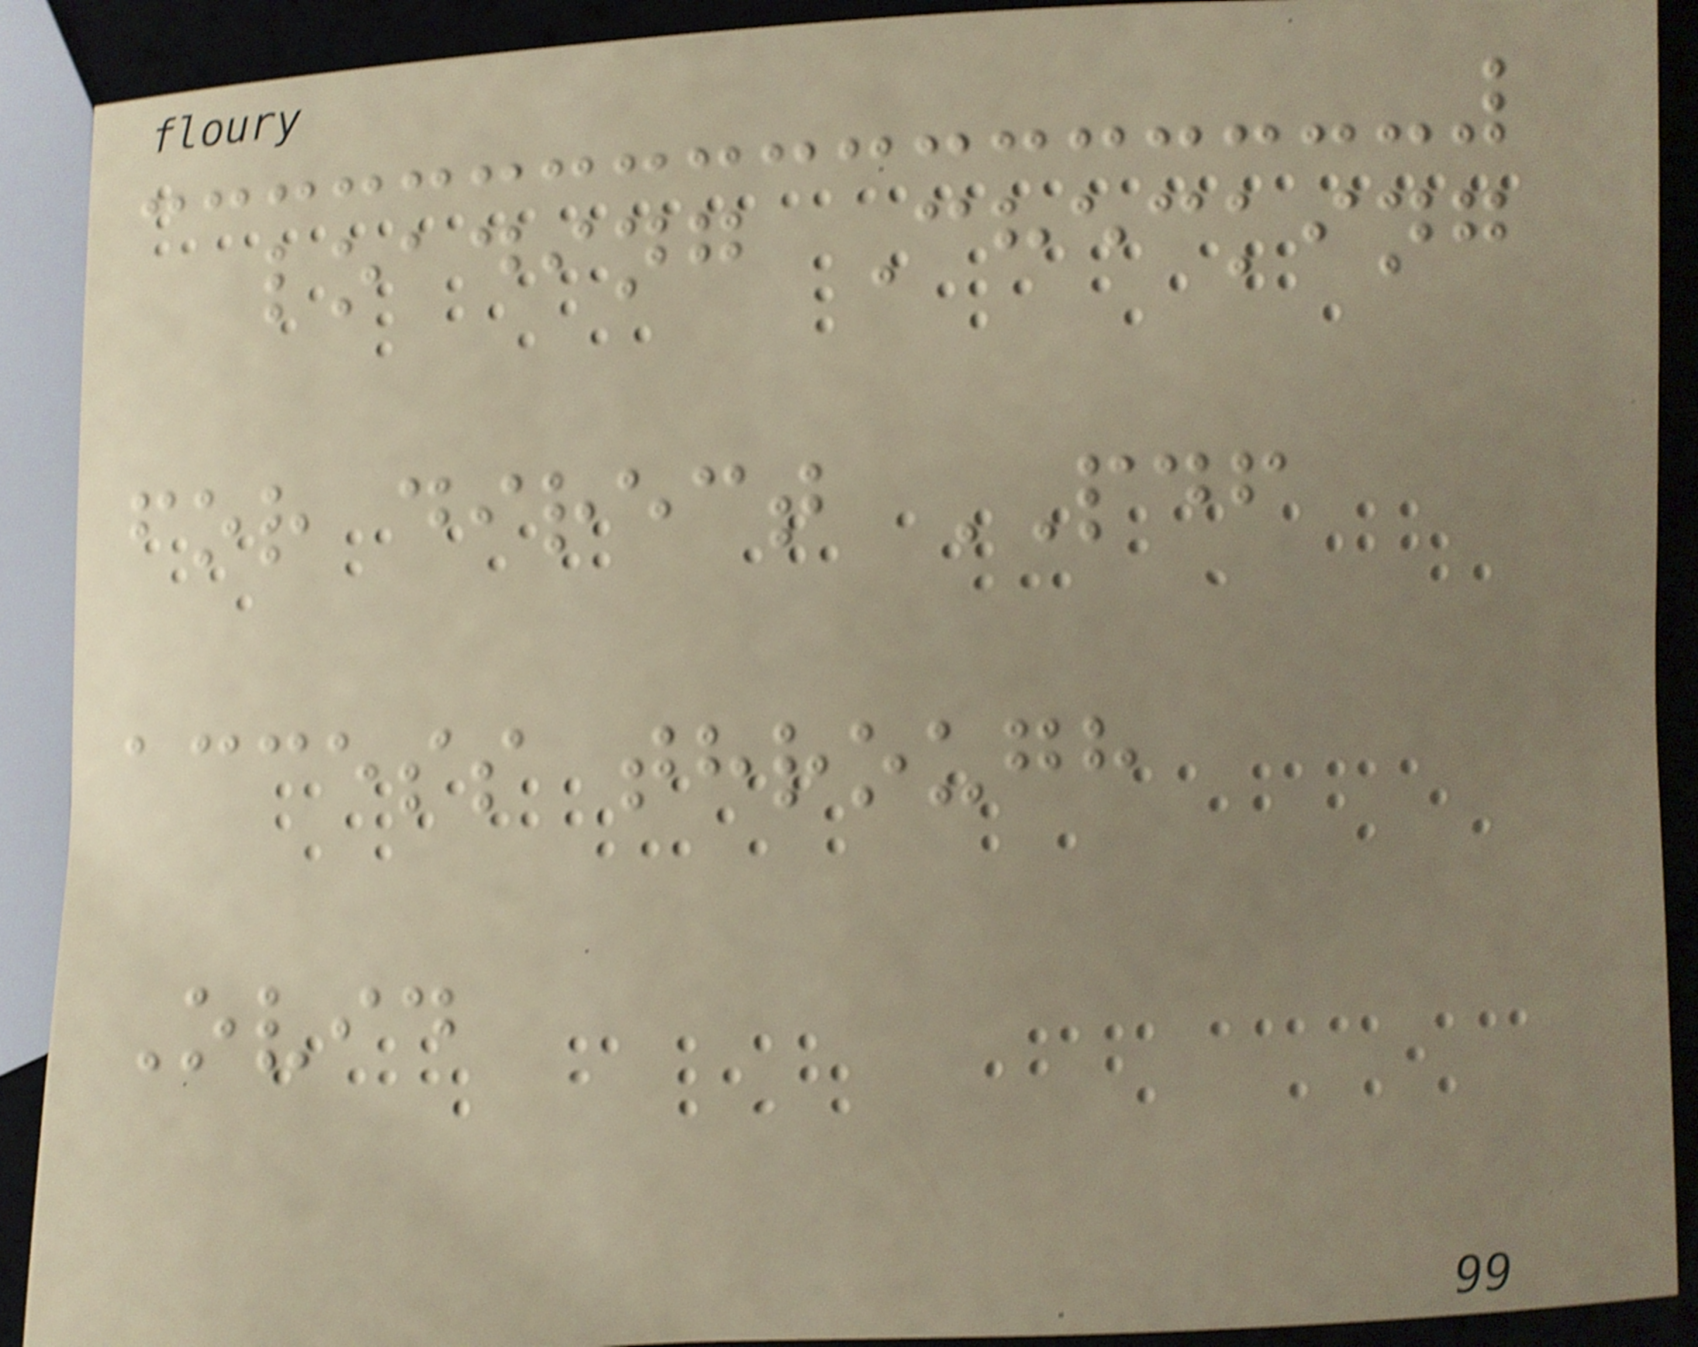loading Checking
for direct PDF
access through
Ovid
